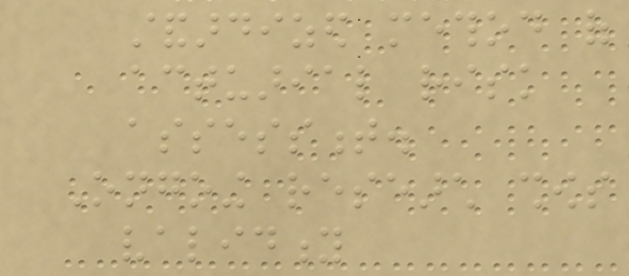standardized method of
actuarial risk
assessment.
Ongoing research shows
validity
